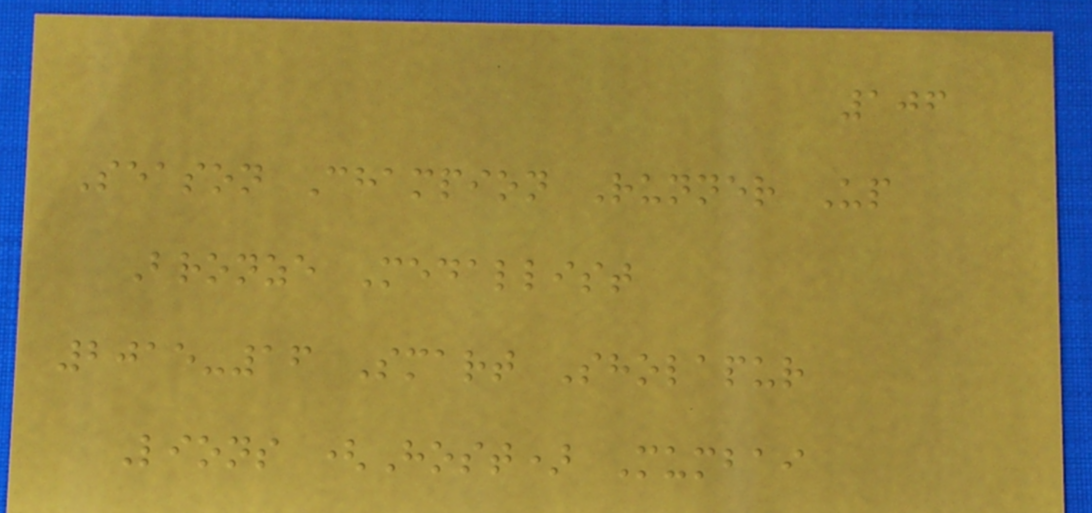106
Season Champion Runner Up
Bronze Medallist
2015-16 Smart Sholapur
Lions (Host) Mumbai
